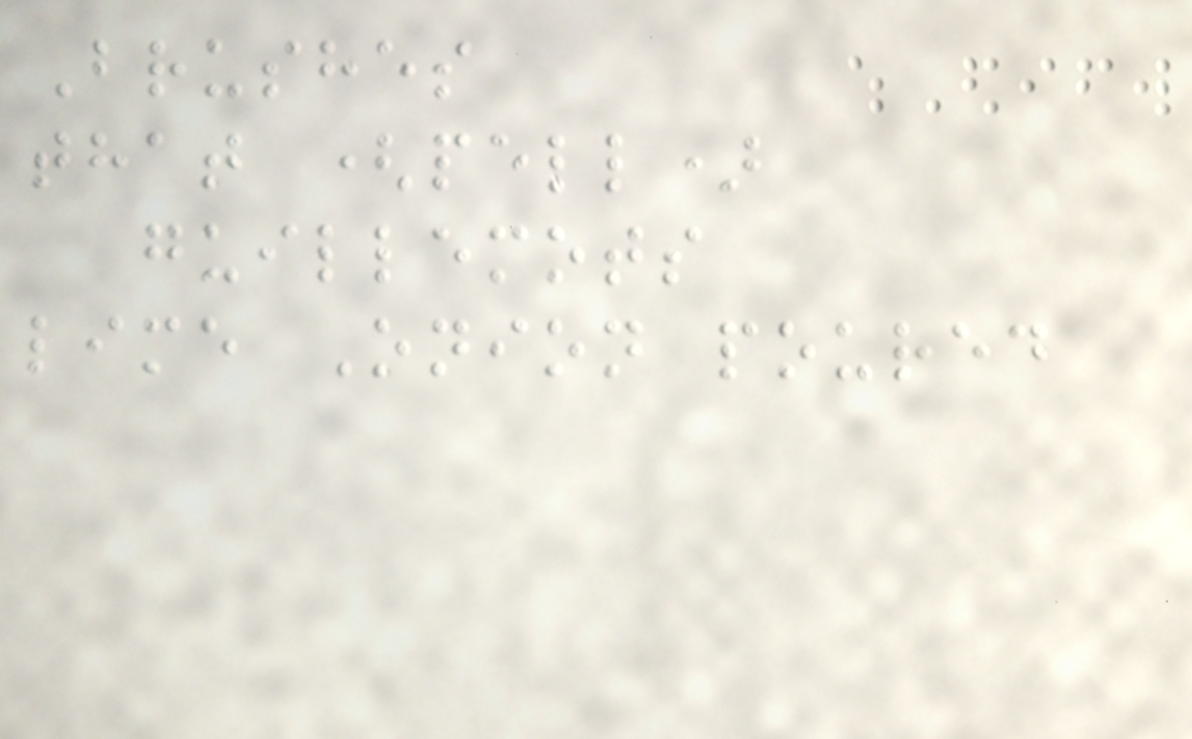Brushes
that (pell)
guillemots
lime Onion poured
